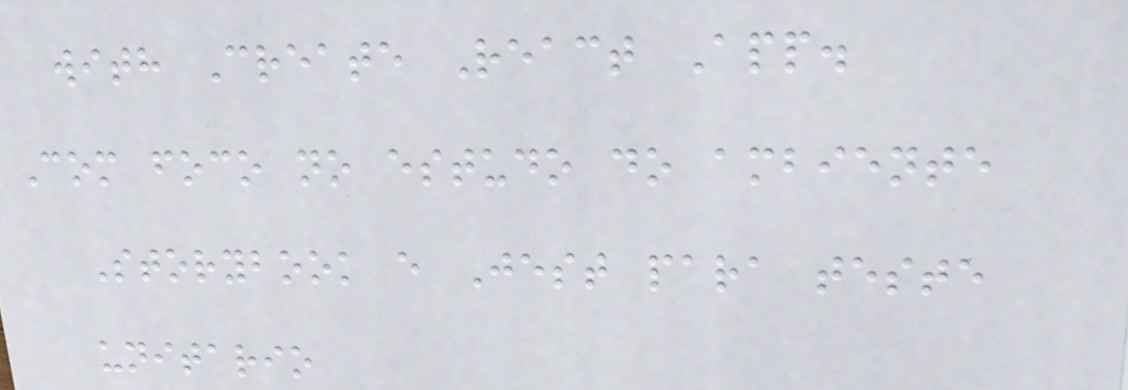with Create React App.
Com foco no estudo do ambiente
Storybook e Jest para teste
unitario
